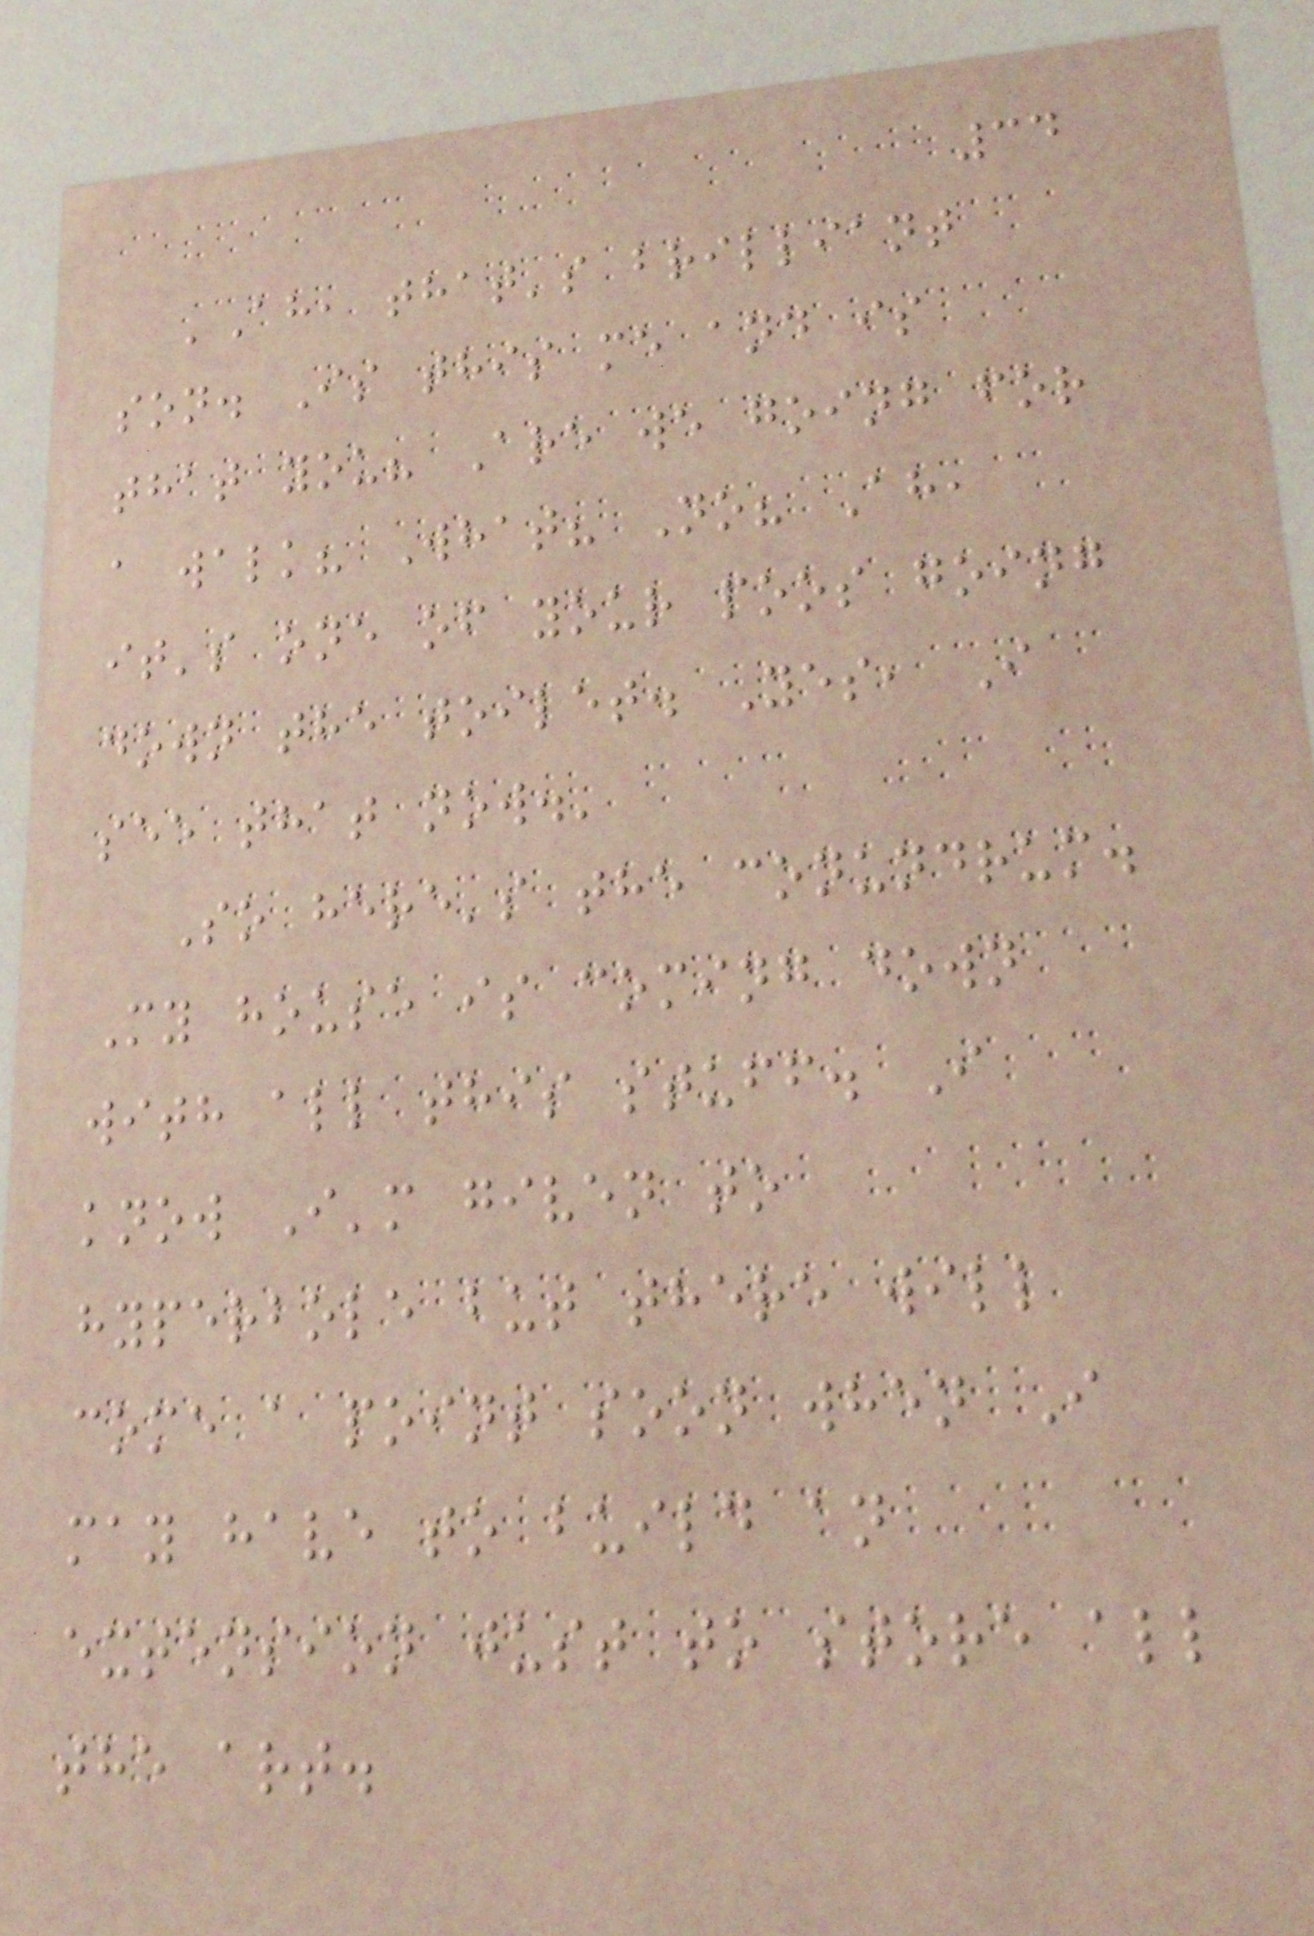34
'Ah, that's brilliant
son. Is this me and is
that you? Are we going for
a walk? What? No? Ah,
it's one of your poos going
down the toilet. Yes, I
see that now.'
So here's the conundrum.
My house is coming down
with all this stuff. I
know I'm given to
hyperbole but there will
come a point soon when I
may have to build an
extension just to store all
the art.
